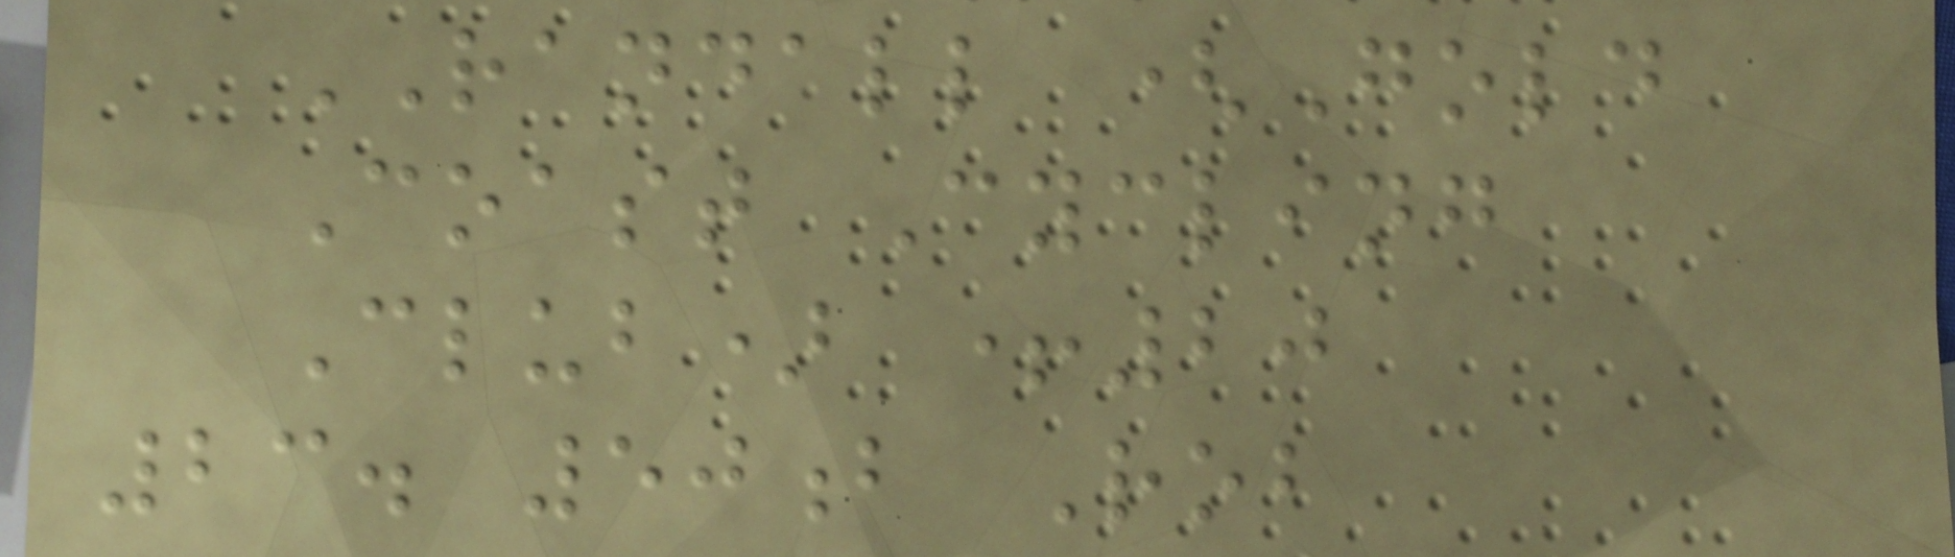RANDALL (Gold
Coast Cycling
Club) +20
23. 50b Rob
